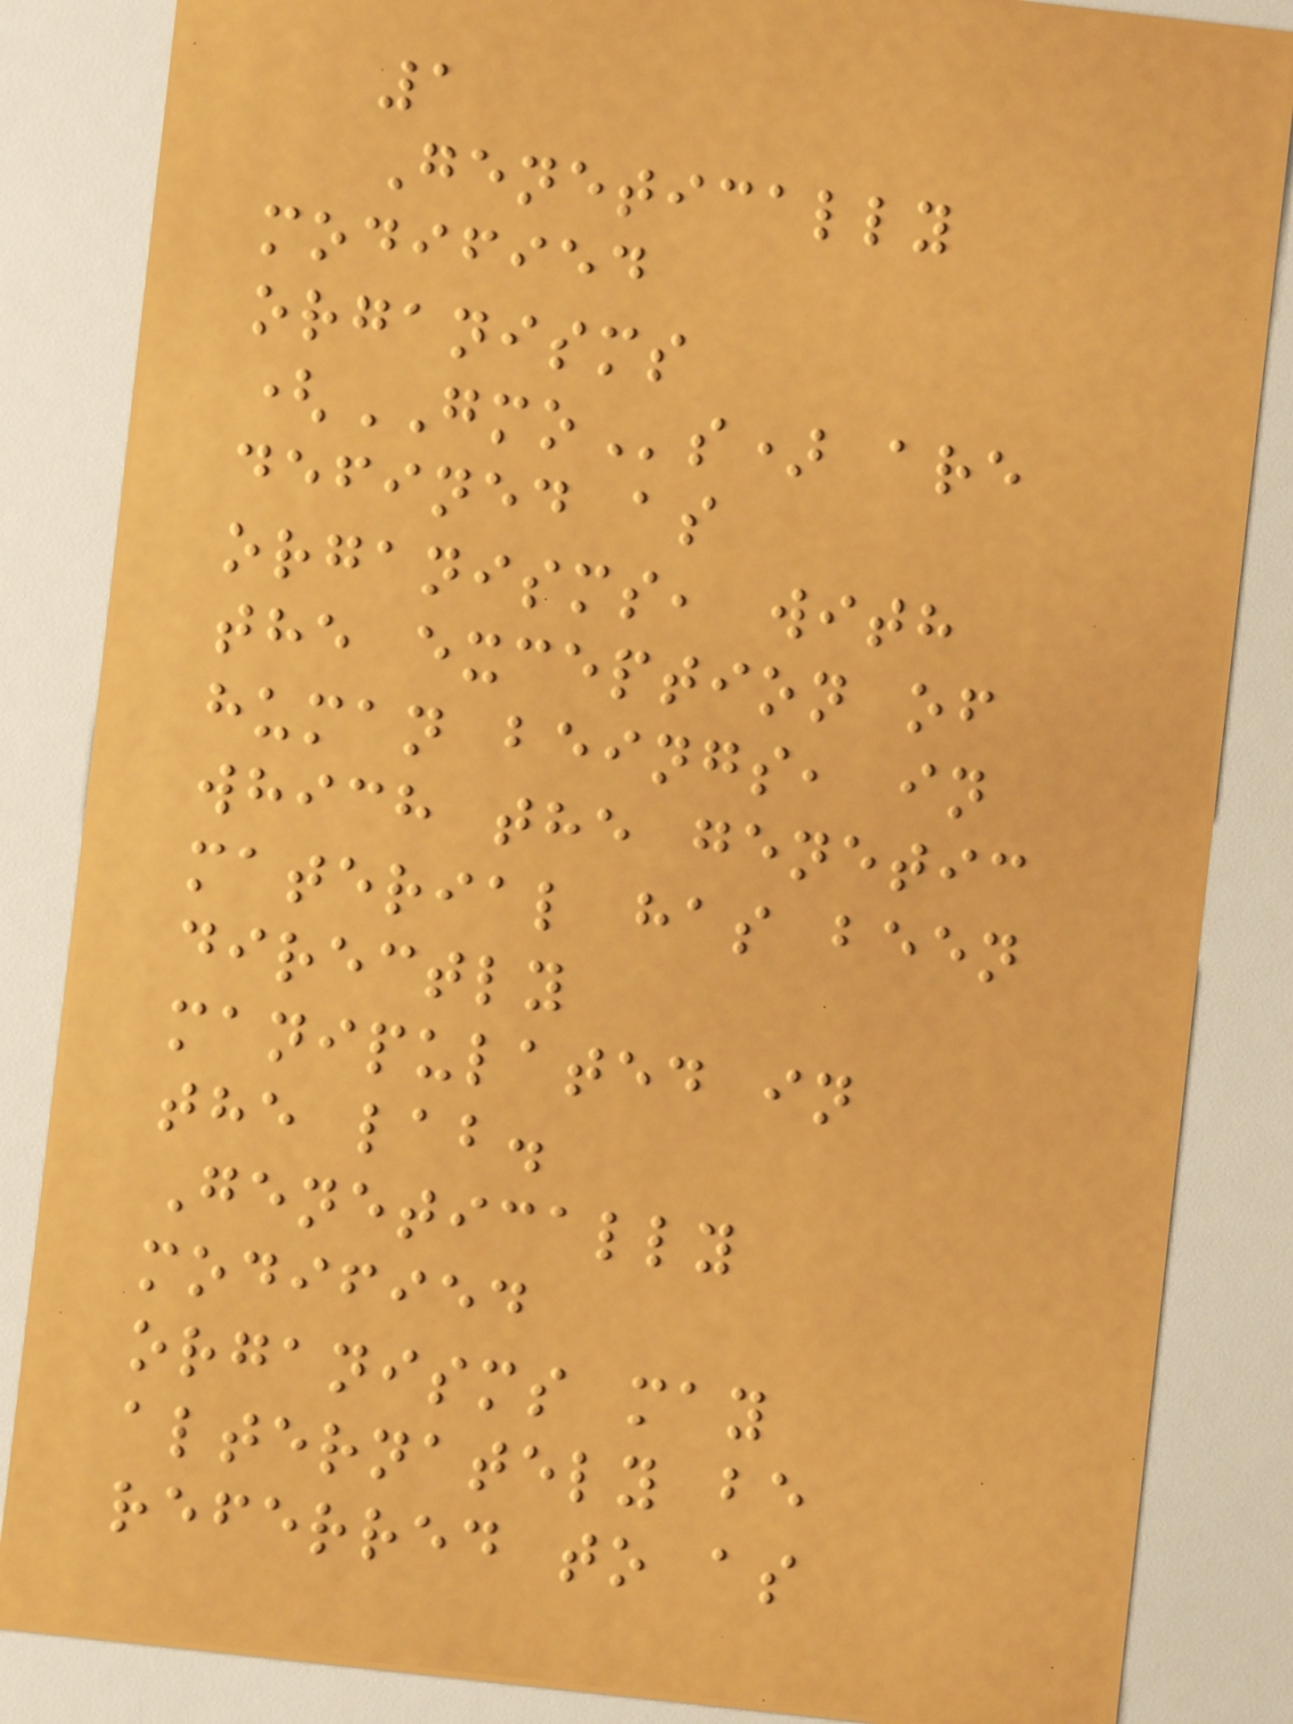1
Genetically
modified
organisms
(GMOs) are
defined as
organisms, with
the exception of
human beings, in
which the genetic
material has been
directly
manipulated in
the lab.
Genetically
modified
organisms may
alternately be
referred to as
